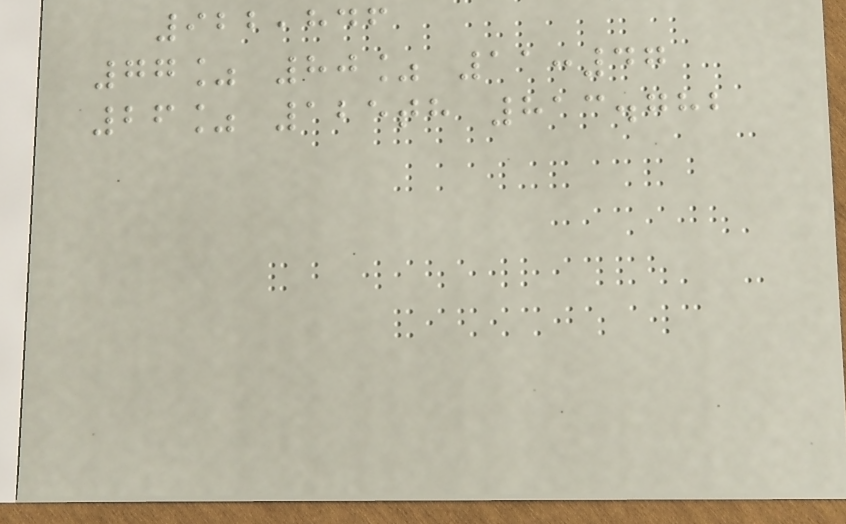922,846
77% 80% 11:47
26% 125th 813.782
